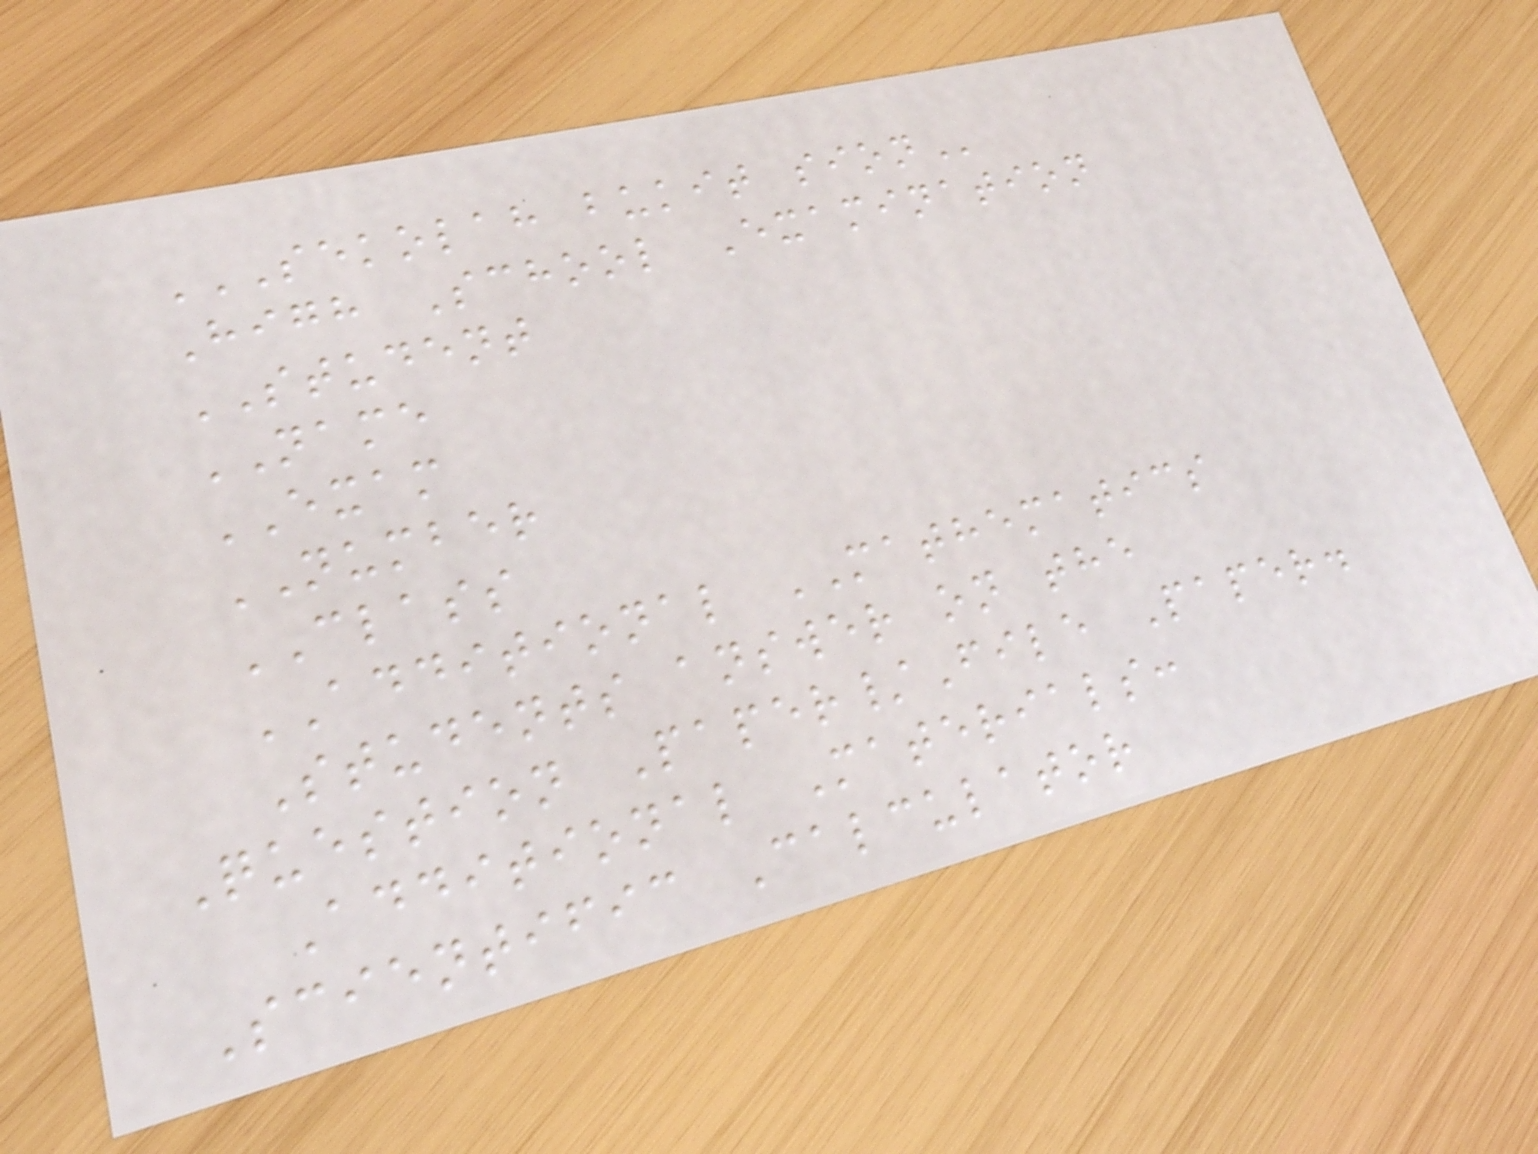SEKOLAH BUKIT SION
High School Examination
STUDENT
NAME
EXAM
NUMBER
CLASS
ADDITIONAL MATHEMATICS
Students answer on the
Question Paper/File Paper.
Additional Materials:
Scientific Calculator
